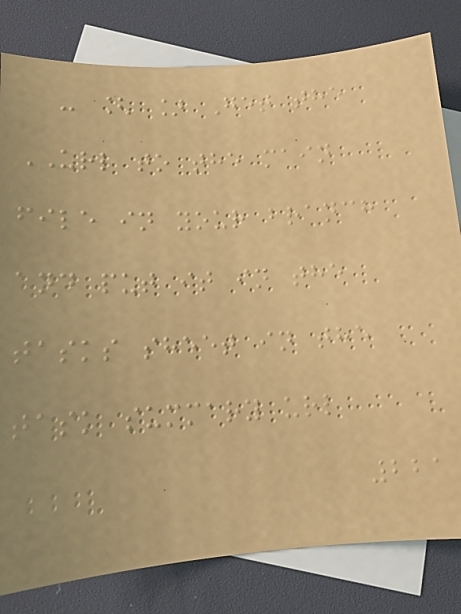- [ ] Get the
URL to the main
file in your branch
and put it in the
tasks sheet in the
task summary url
221
